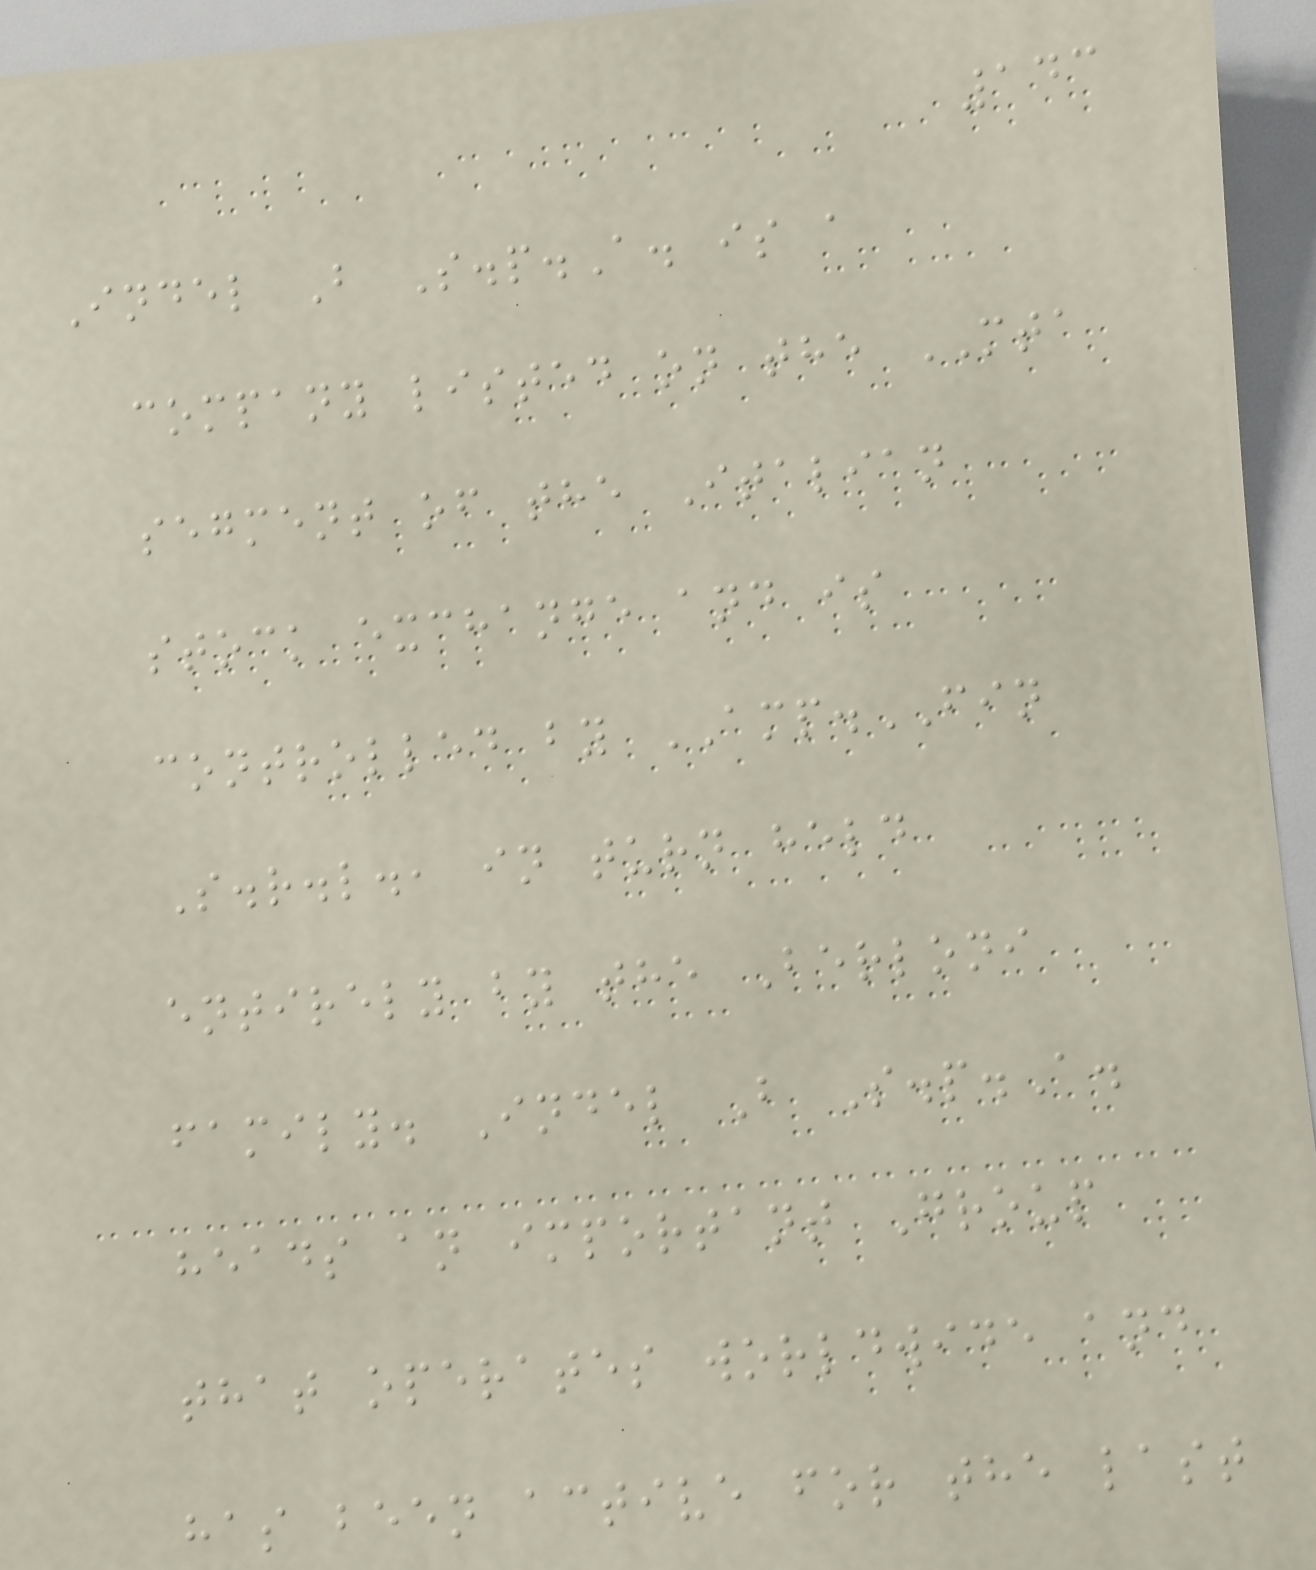143
Indel B S.p.A. is a
company listed on the MTA
segment of the Italian
stock exchange and is
controlled by AMP.FIN
S.r.l., in turn held
entirely by the Berloni
family. Indel B S.p.A.
heads an important Group
that operates worldwide and
has been active for the last
